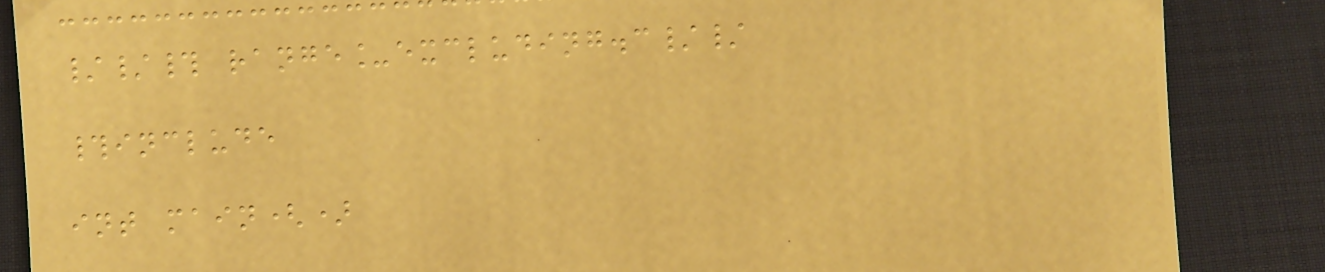//# range_excluding.c//
#include
int main()
